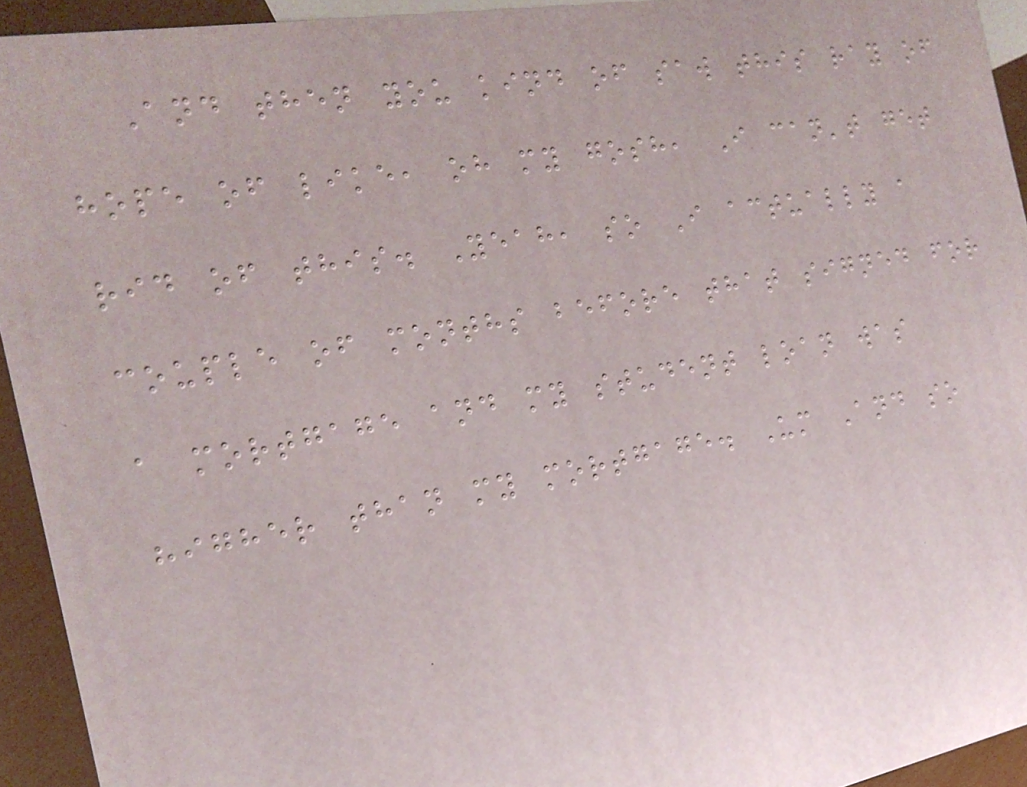And then you kind of saw this ray of
hope of like, oh my gosh, I can't get
rid of this. Yeah, so I actually a
couple of months before that signed for
a mortgage and my student loan was
higher than my mortgage. Um And so
